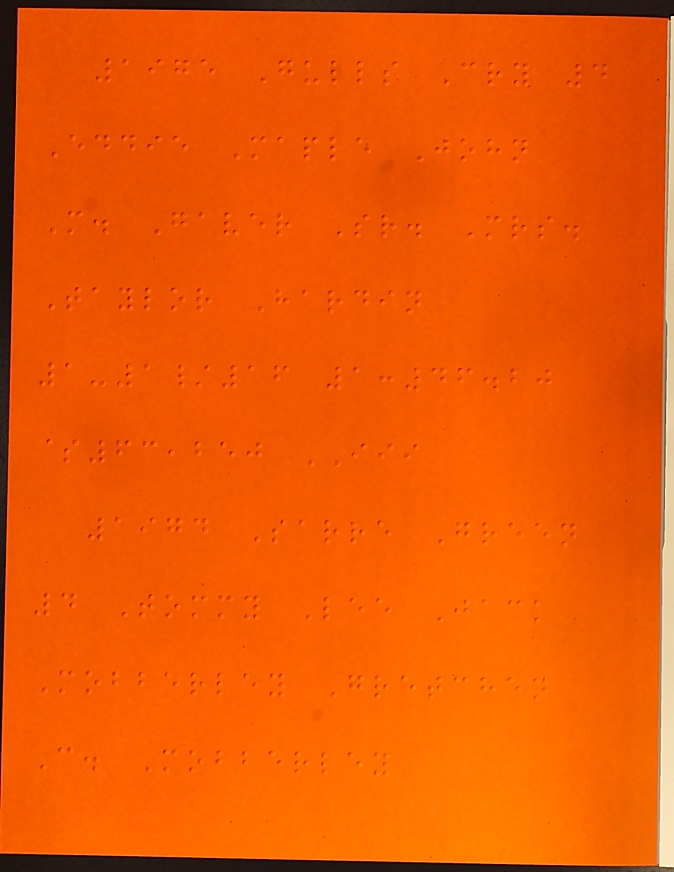1975 Gulls Cry 4
Eddie Maple John
M. Gaver Sr. Mrs.
Taylor Hardin
1-1/16 1:46.20
$63,250 III
1974 Sarre Green
4 Tommy Lee Jack
Mobberley Gretchen
C. Mobberley
